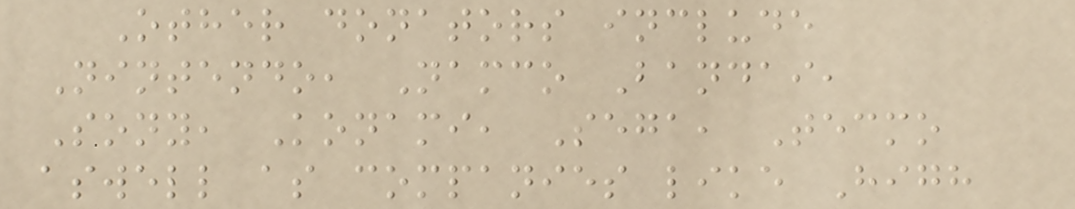Other donators include
Nintendo, Namco Bandai,
Sony, Konami, Sega, Tecmo
aswell as companies like High
